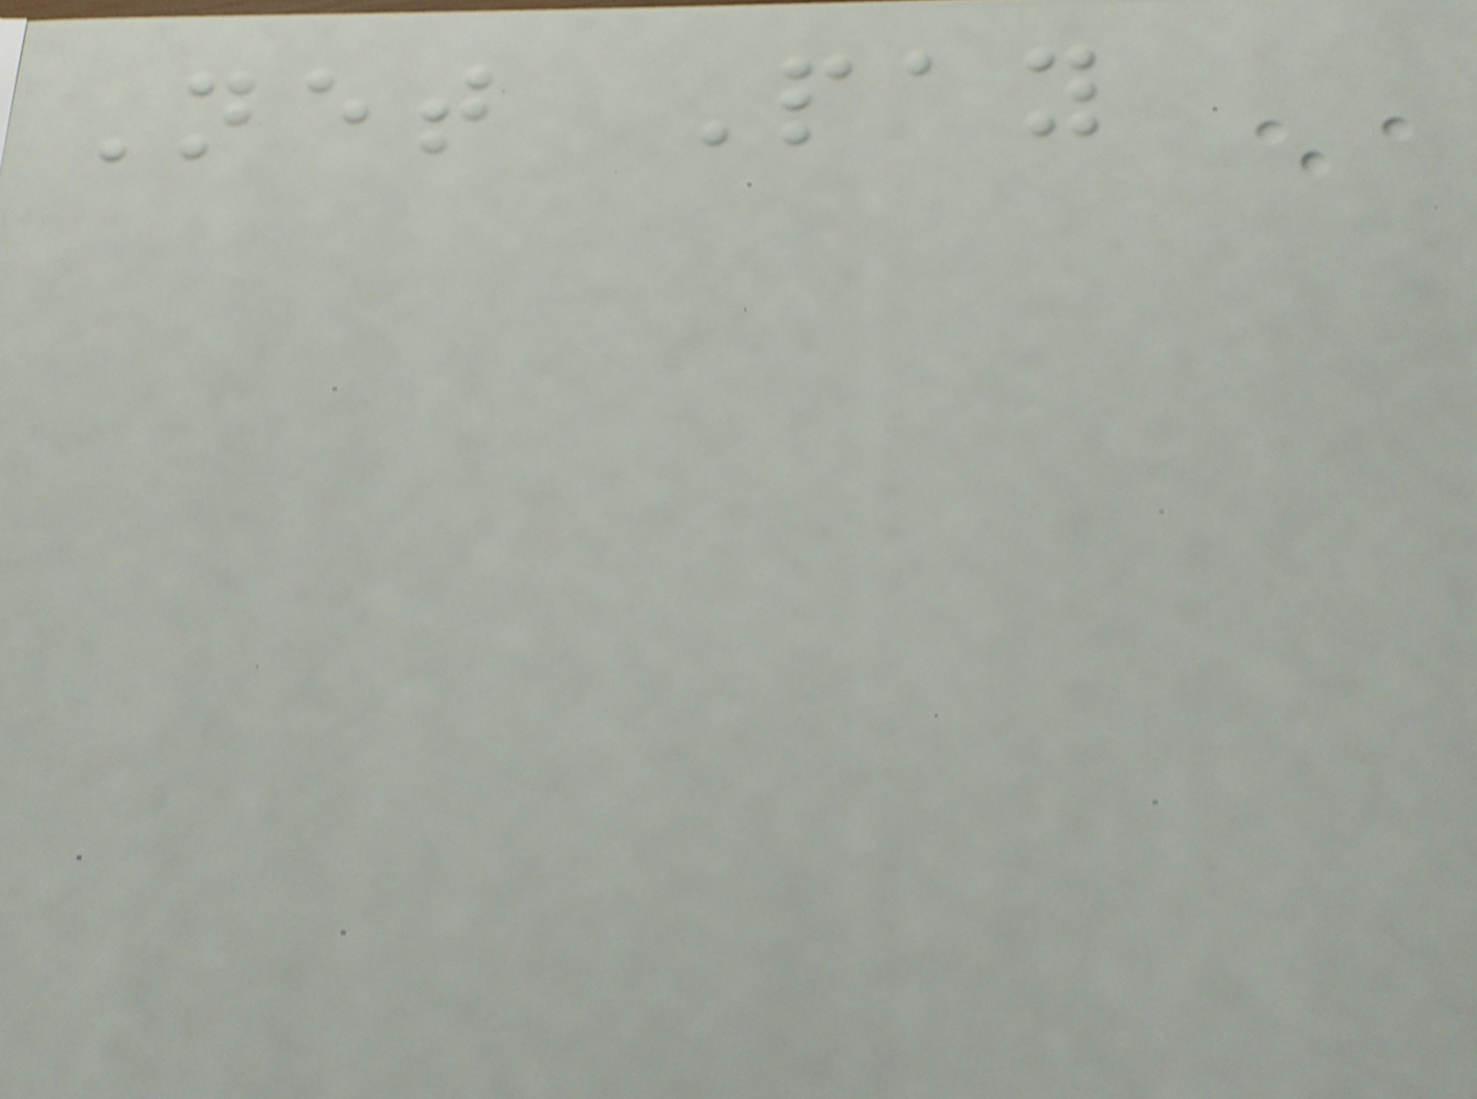Net Pay
